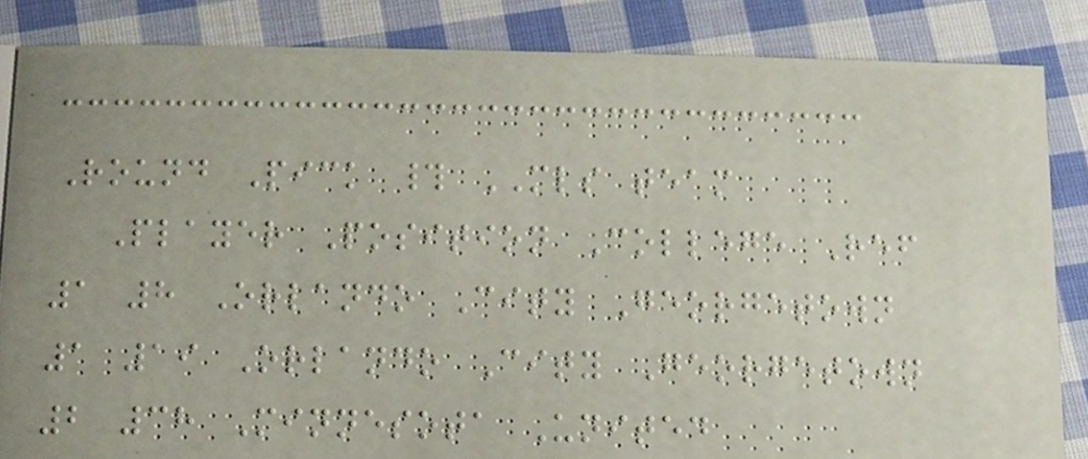Round Pick # MLS team
Player Position College Ref
1 8 Orlando City Georgetown
1 19 Orlando City Georgetown
2 38 Minnesota United
